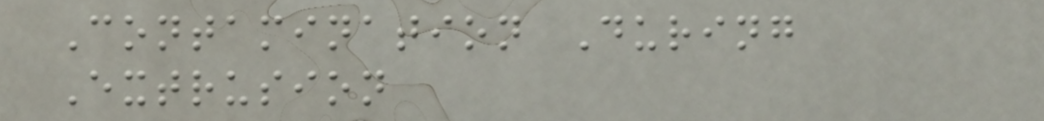Contamination During
Extrusion
